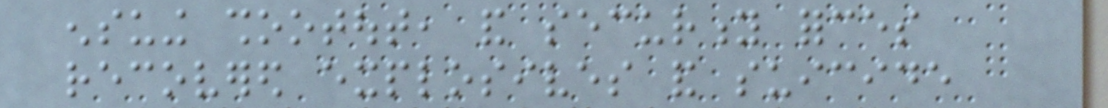ensuing shootout, and security forces
recovered explosives and suicide
